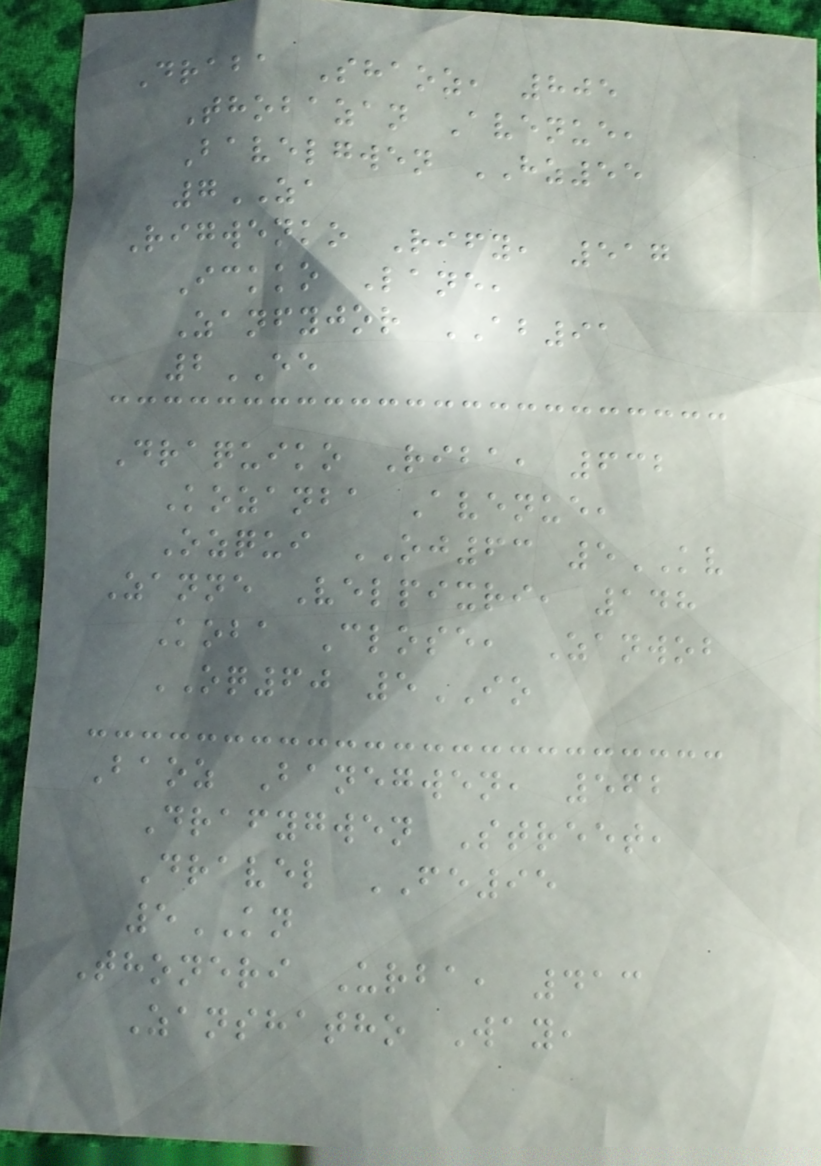Draba Shaoz, 805
Thobazan Avenue,
Bavelgwen HZ55
7ZA
Rigwenko Rify, 517
Ickko Lane,
Zanfyjor AB91
2EE
Draquiko Riba, 632
Kozanba Avenue,
Ozqui OJ63 5KV
Zanne Velpixri, 148
Koba Close, Zanwob
OQ60 5IO
Baoz Banegwen, 562
Drafygwen Street,
Dravel FE95
5KN
Thoneri Urba, 413
Zanshatho Way,
